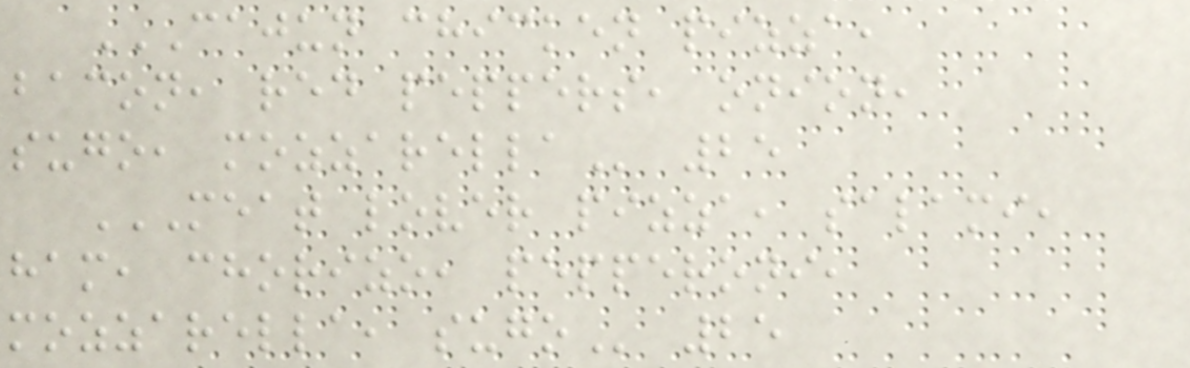CAJUN CHICKEN PIZZA,
BACON, RED PEPPERS, ONION,
SUGO, MOZZARELLA 25
MEAT LOVER PIZZA, SALAMI,
HAM, CHORIZO, PEPPERONI,
MOZZARELLA, SUGO 25
